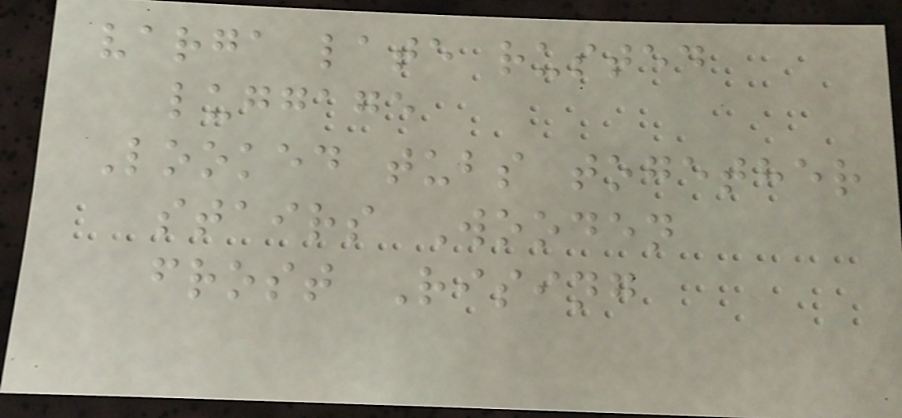varga late rusted
luggage
Looked tubs together
stairs Wooden
frost Rising
